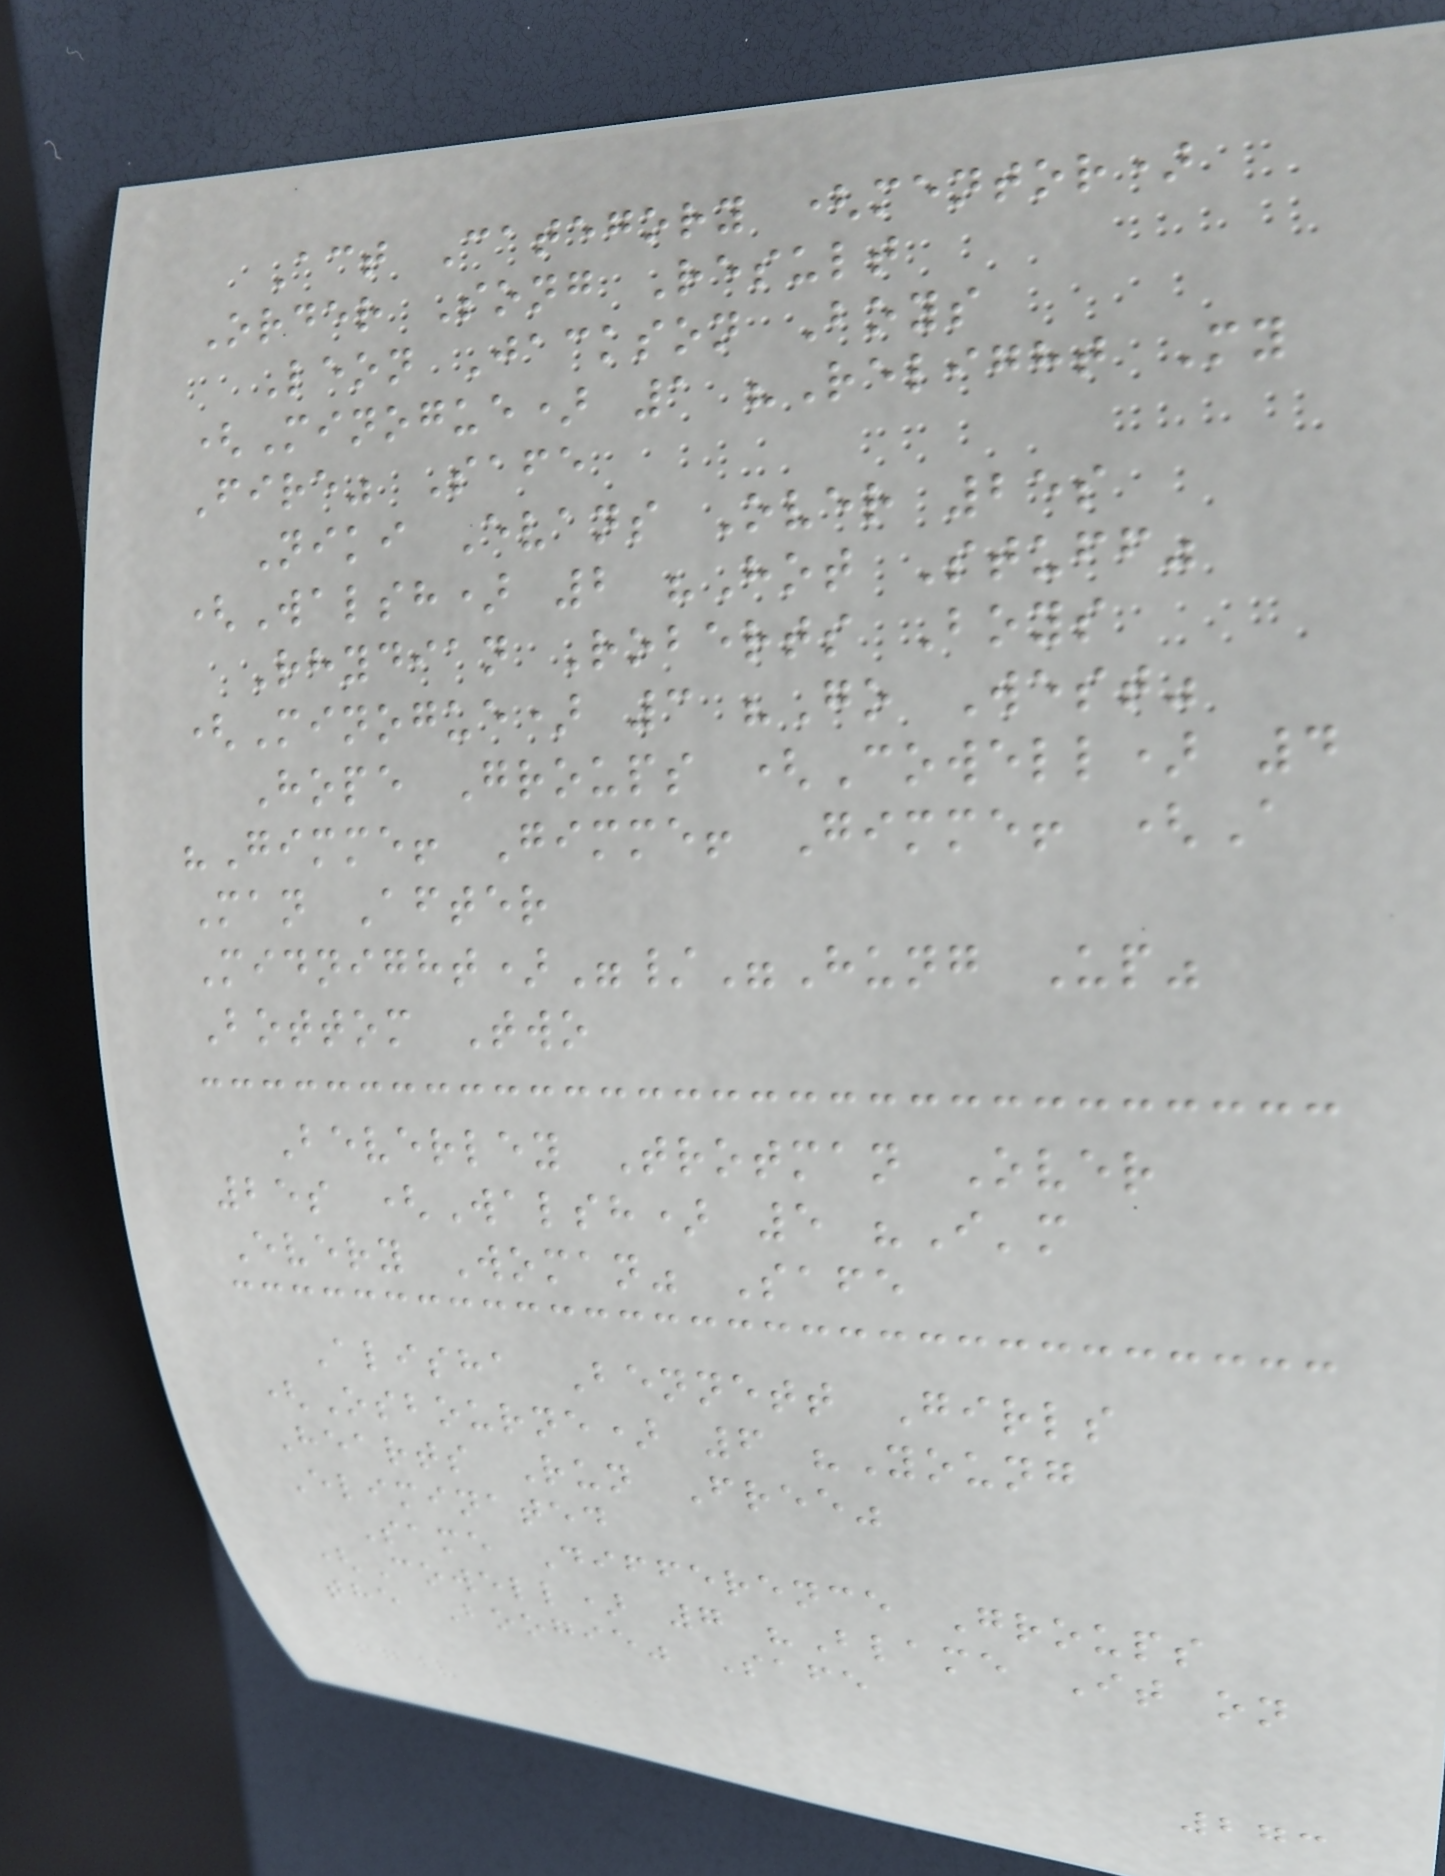Act Category (mentor)
Order Song Result
Leon Jackson Boys
(Minogue) 1 "Relight My
Fire" Safe
Niki Evans Over 25s
(Walsh) 2 "Hot Stuff"
Rhydian Roberts Boys
(Minogue) 3 "Go West"
Hope Groups (Cowell) 4
"Gimme! Gimme! Gimme! (A
Man After
Midnight)"/"Hung Up"
Bottom Two
Beverley Trotman Over
25s (Walsh) 5 "I'm
Every Woman" Safe
Alisha Bennett Girls
(Osbourne) 6 "Young
Hearts Run Free"
Eliminated
Same Difference Groups
(Cowell) 7 "Blame It on
the Boogie" Safe
273
